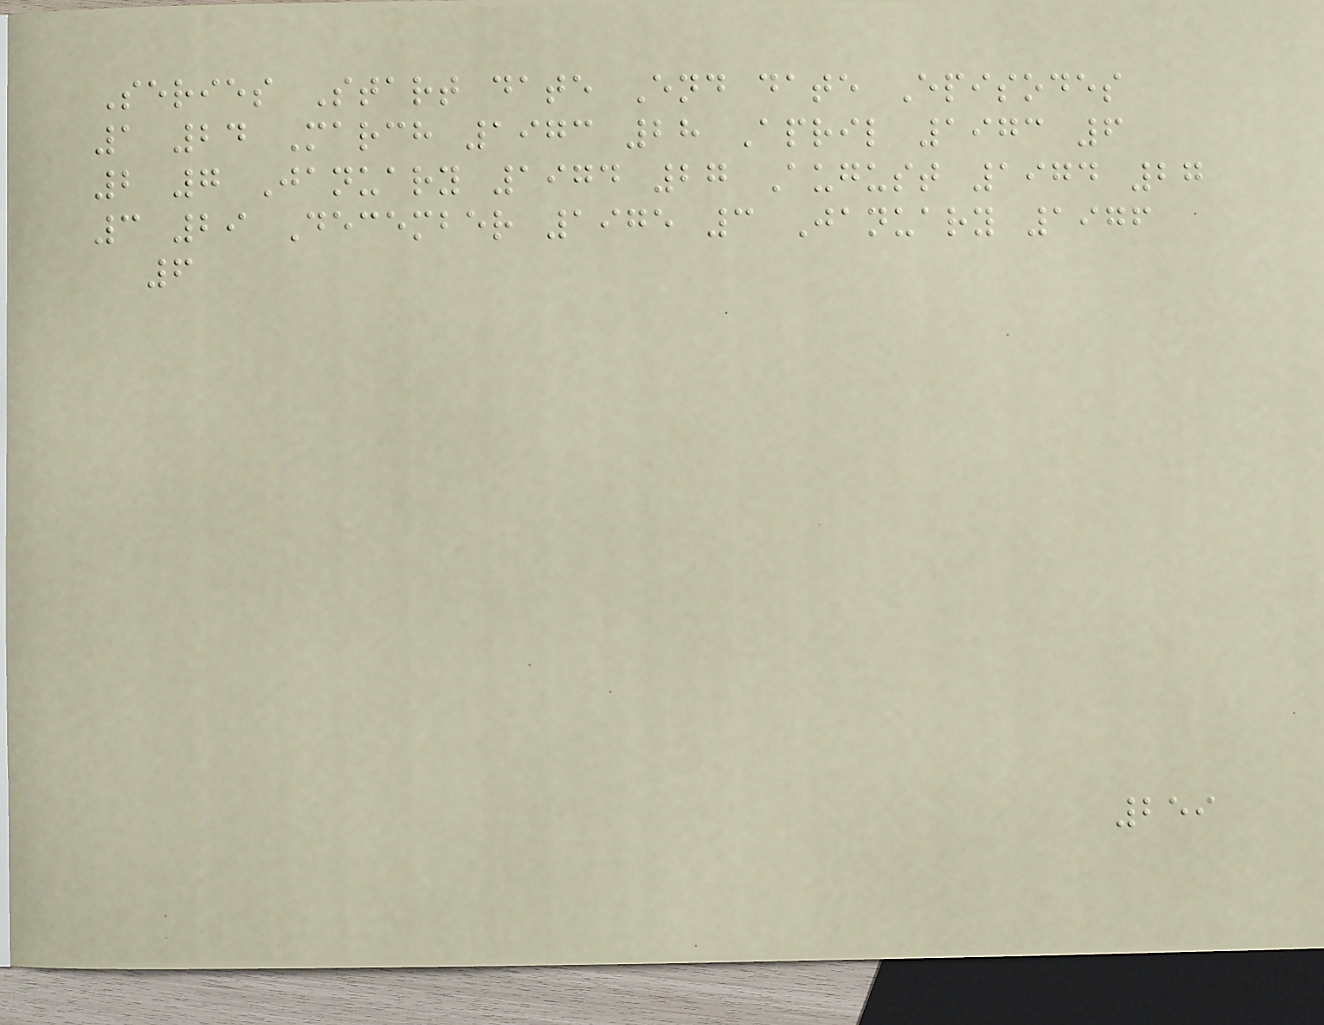Series Start date End date Episodes
1 24 March 1973 28 April 1973 6
2 7 January 1974 27 August 1974 27
3 29 December 1975 3 January 1976
6
259
